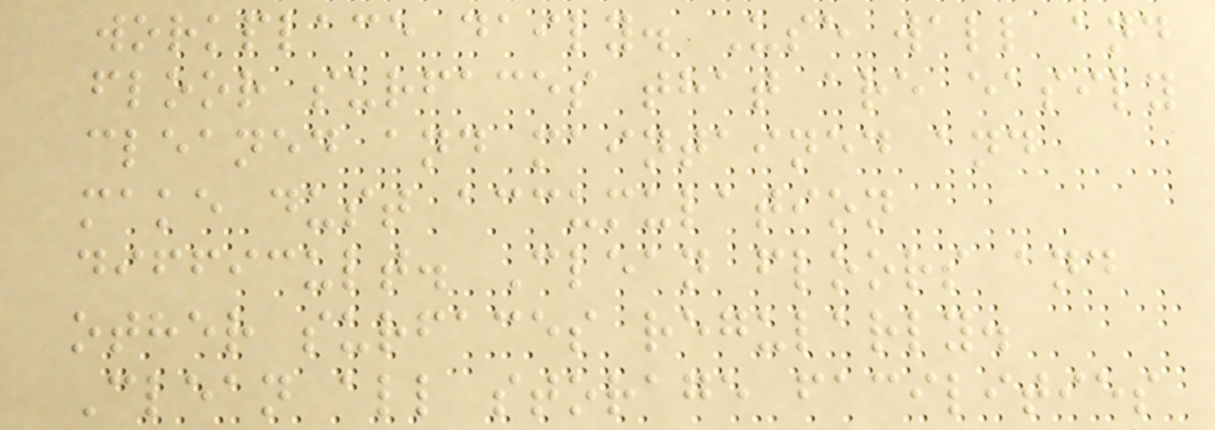workplace daily. Use wall and
floor surfaces that are easily
cleaned and maintained and
make dust accumulation
difficult. Clean floors and
other surfaces regularly.
Clean all storage facilities
